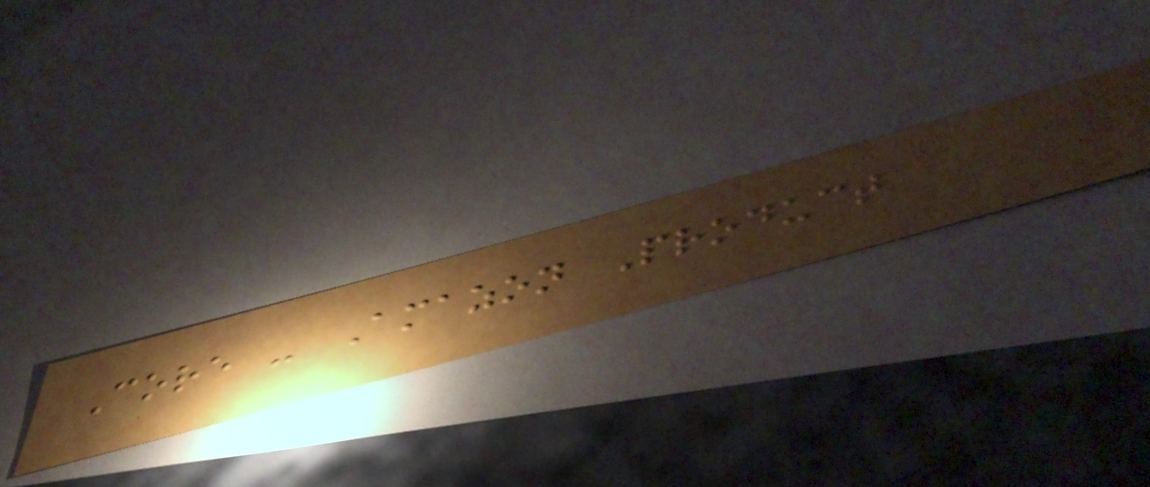Core - Amazon Product
